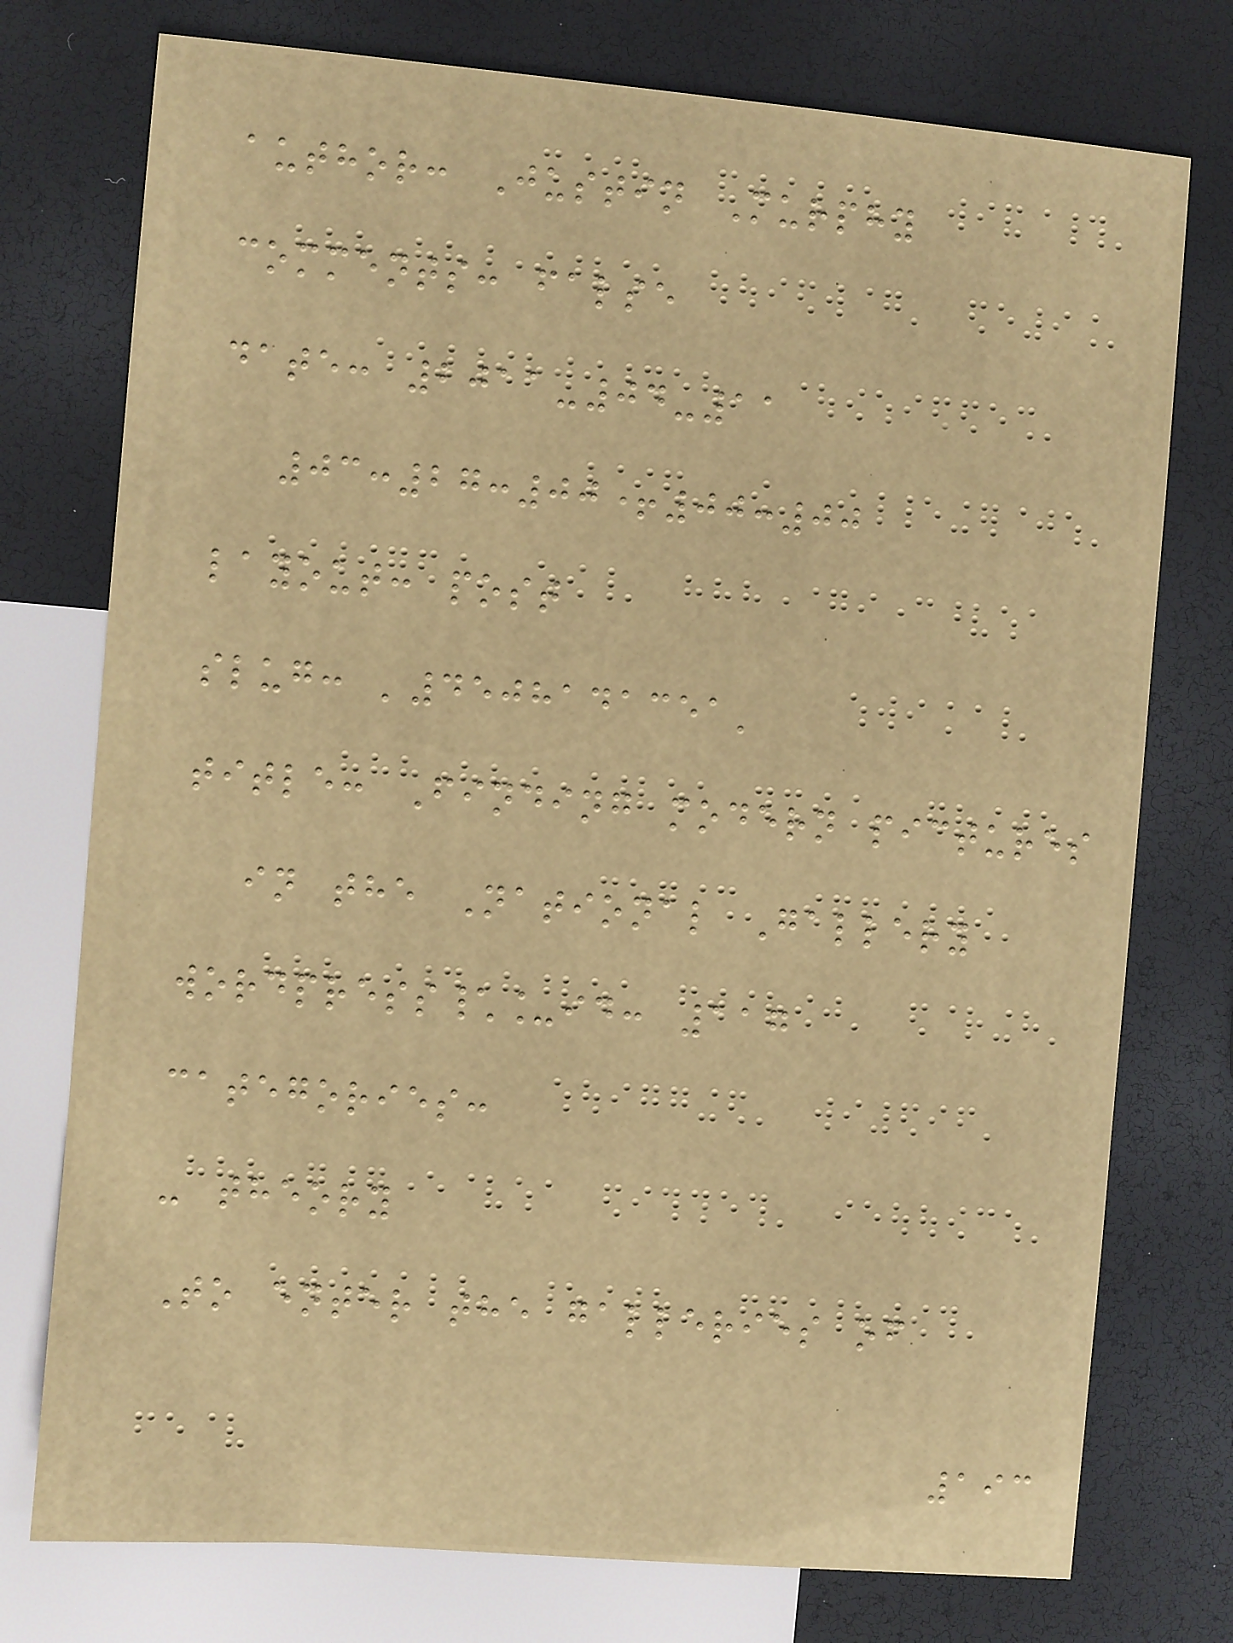author: Justin Murphy
comments: false
date: 2011-04-11
03:27:00+00:00
layout: post
slug: '4508141351'
title: Finding modern pictures
in the National Gallery
wordpress\_id: 117
categories:
- theory
To enter the galleries of
193
